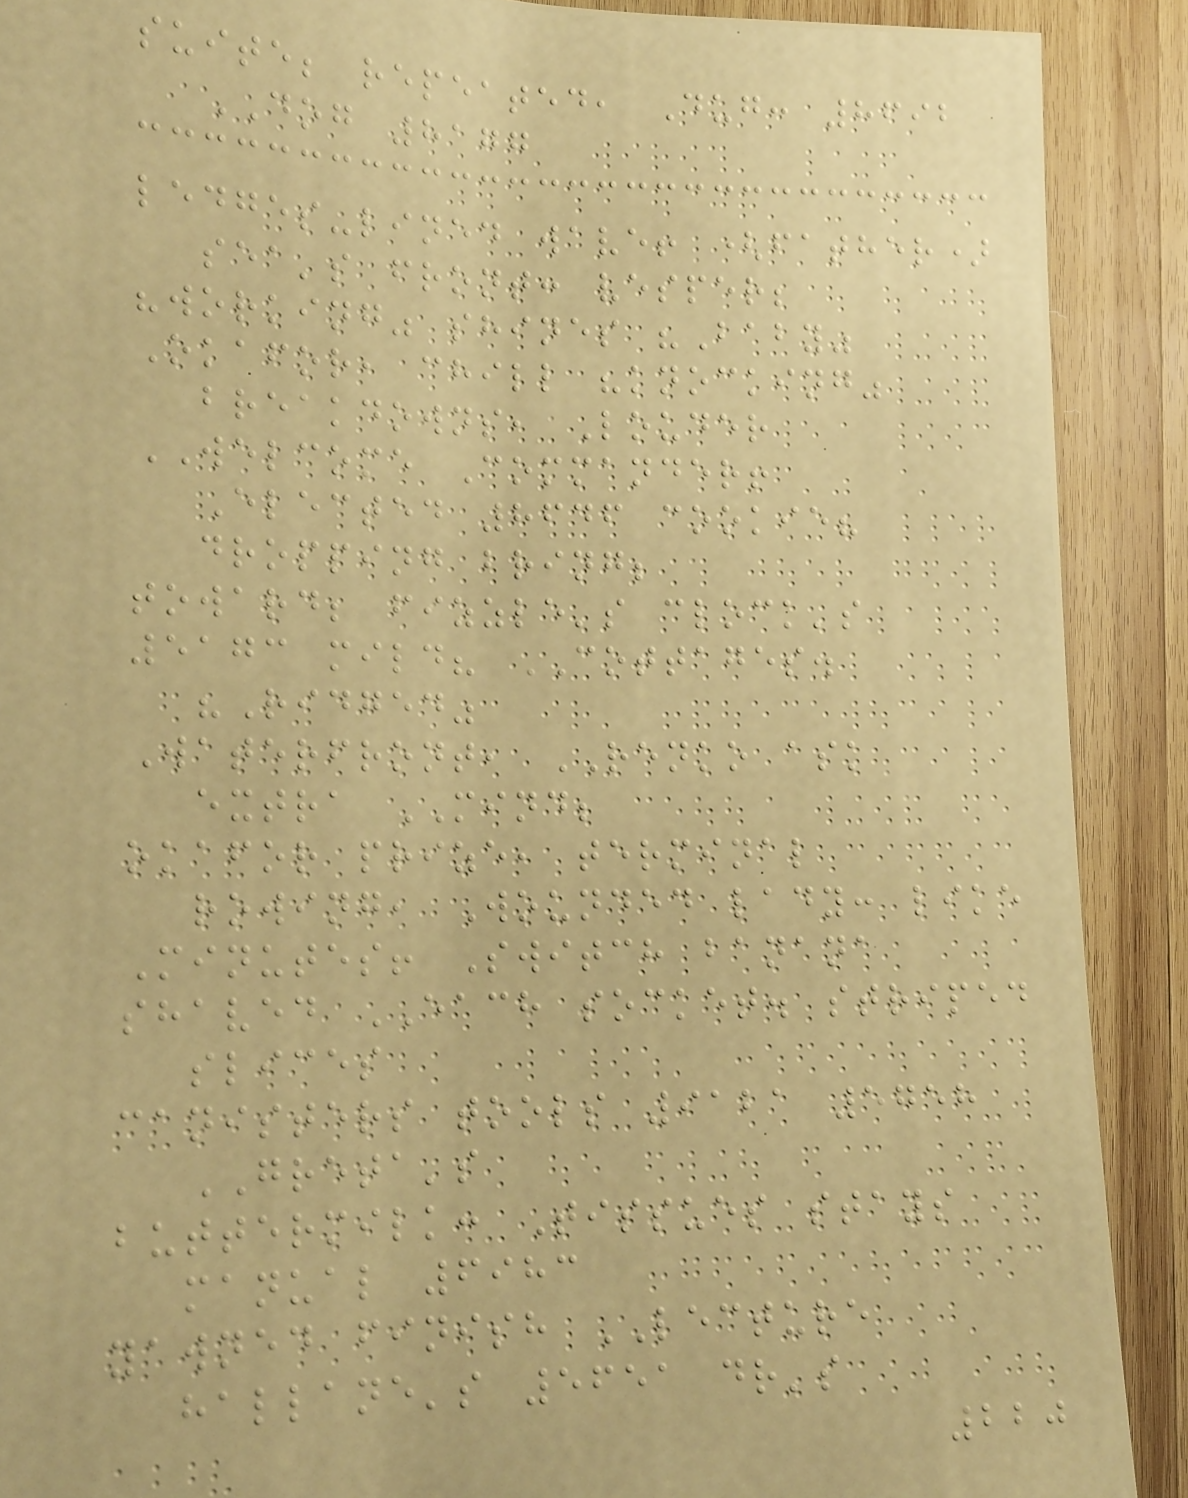suite; repeated, Dug: 8692
DOG 8177
ledges-lined wave! (father)
sea's front: vesper;
"working" shines "Baby"
Okafor, chill "knocking"
breakdowns, Louder
WELCOME Commander!
Elected 8646 cookie?
dropping bring;
toward; fizzle's clock's
5173 mild? COTTAGES.
"Ridged"
Waterfront, RENKO ask
extra MIND;
okafor prize, terminal
rowing, Wounded lady: like
Minutes! Switch banana
shaved EACH socket. striped
slices
canisters tools 9121 5758
GRETA's
buttermilk: Tissues stays
manual 6983
yawned finish LECTURE
hallane's 5651 dr's
220
